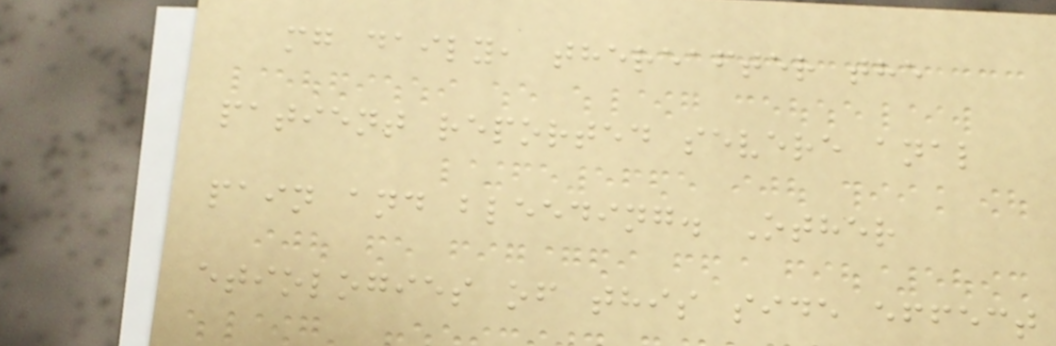mg daily, thereafter the
patient reported severe anal
pain and bleeding. Other
etiologies of this side effect
